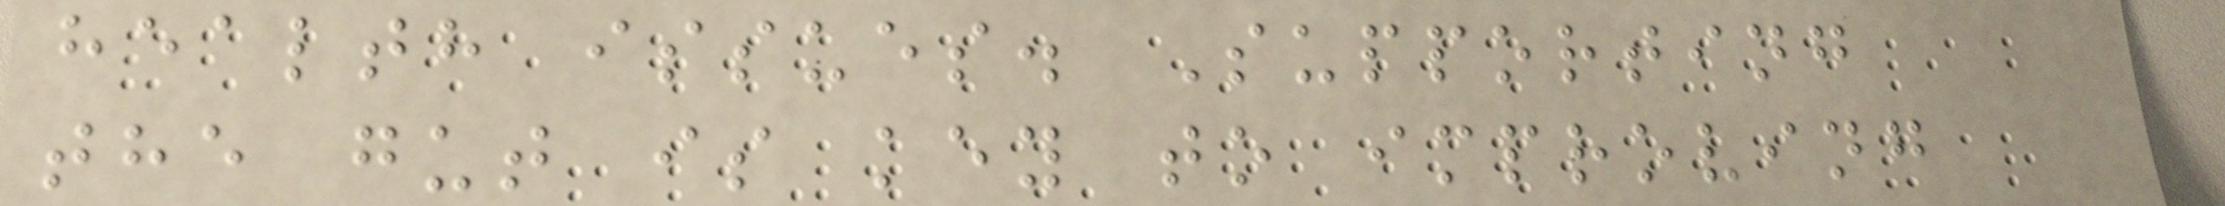health issues. Supporting
the gut is key to improving
